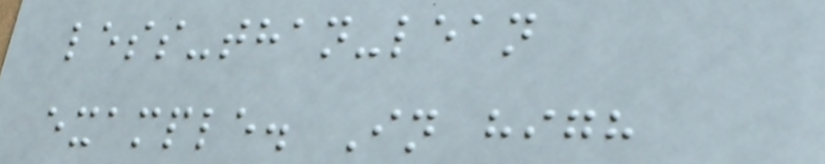less-than-lean
example. In high
